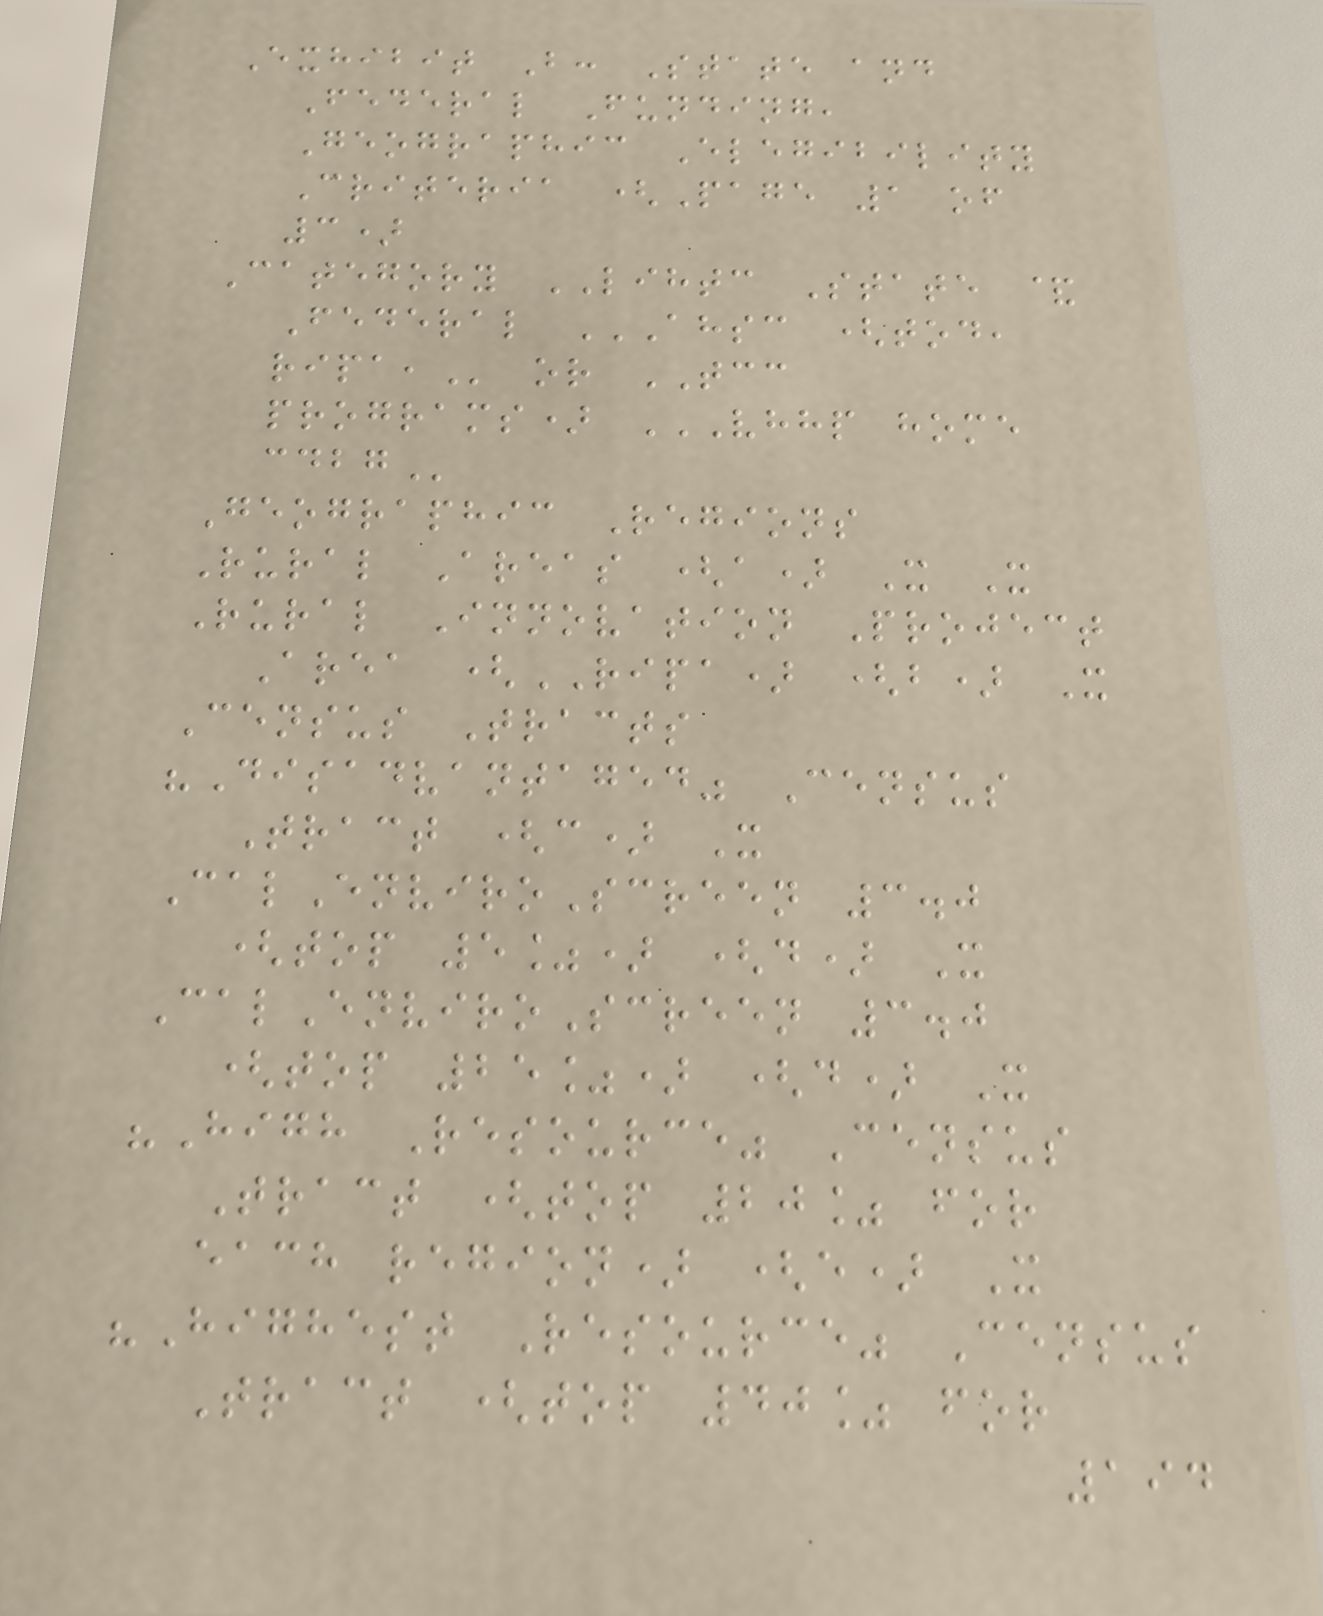Exhibit B: State and
Federal Funding,
Geographic Elegibility
Criteria (Page 1 of
3)
Category LIHTC State &
Federal AHSC (TOD,
RIPA, or TCC
programs) VHHP HOME
CDBG
Geographic Regions
Rural Areas (a) X X
Rural Innovation Project
Area (RIPA) (b) X
Census Tracts
"Disadvantaged" Census
Tract (c) X
CalEnviroScreen 3.0
(top 5%) (d) X
CalEnviroScreen 3.0
(top 25%) (d) X
"High Resource" Census
Tract (top 20% for
each region) (e) X
"Highest Resource" Census
Tract (top 40% for
194
